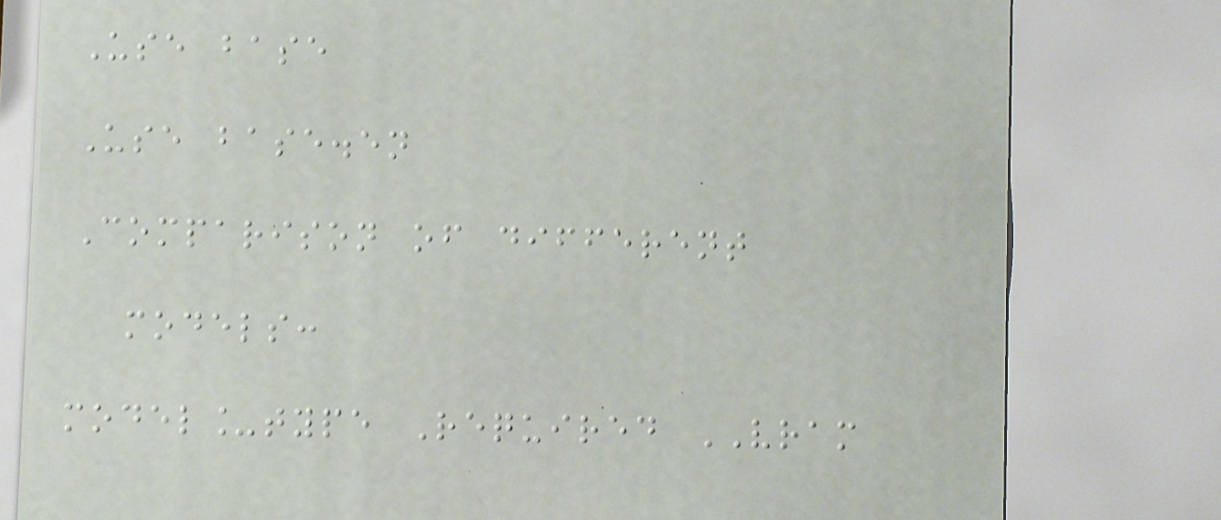Use base
Use base.en
Comparison of different
models:
model_type Required VRAM
